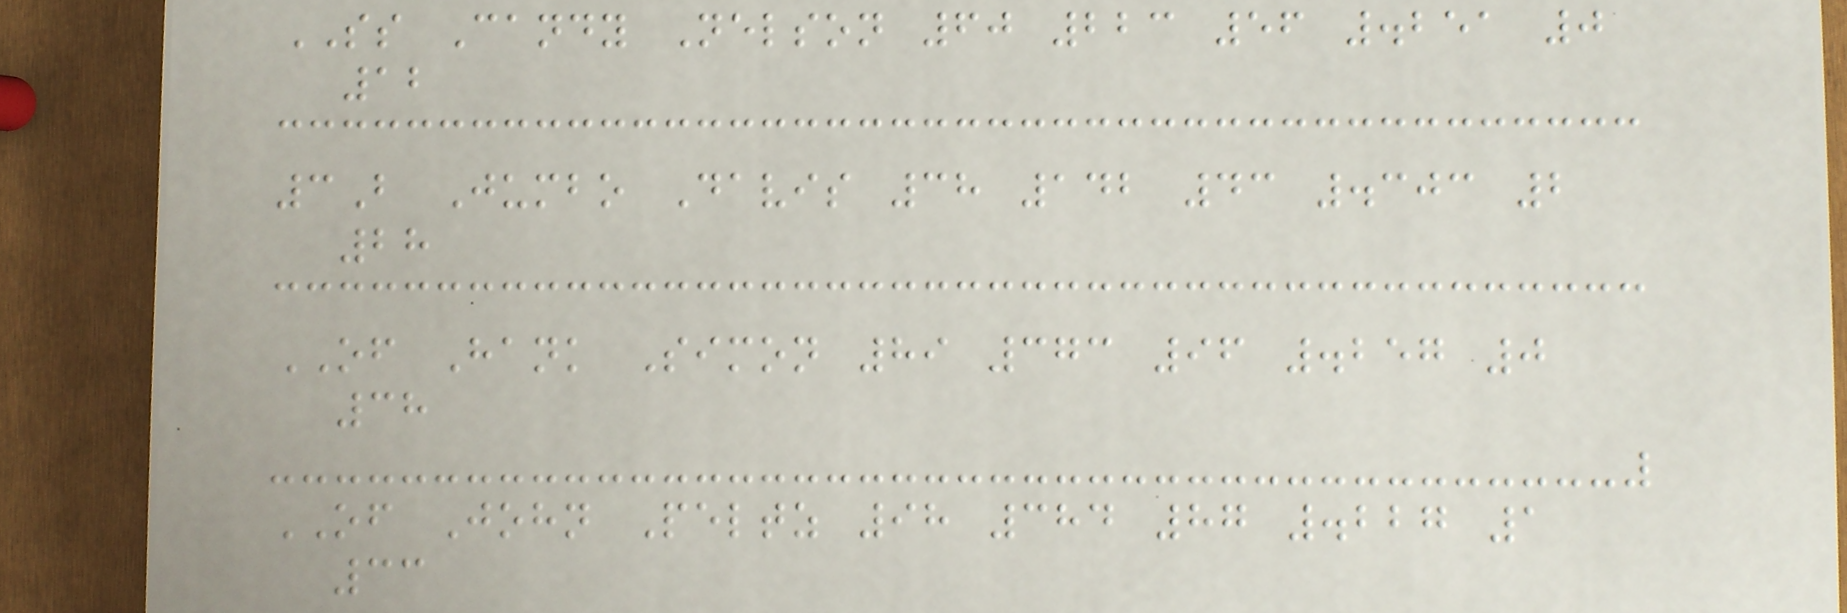SS Candy Nelson 60 223 56 .251 0
12
3B Jumbo Davis 38 142 43 .303 2
28
OF Hank Simon 89 373 96 .257 0
38
OF John Peltz 98 384 87 .227 1
33
